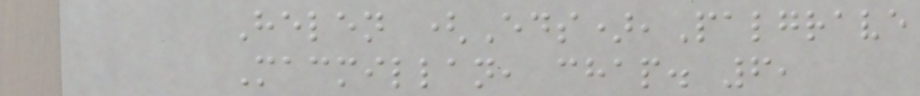Helen (Eds),Palgrave
Macmillan, chap. 6,
